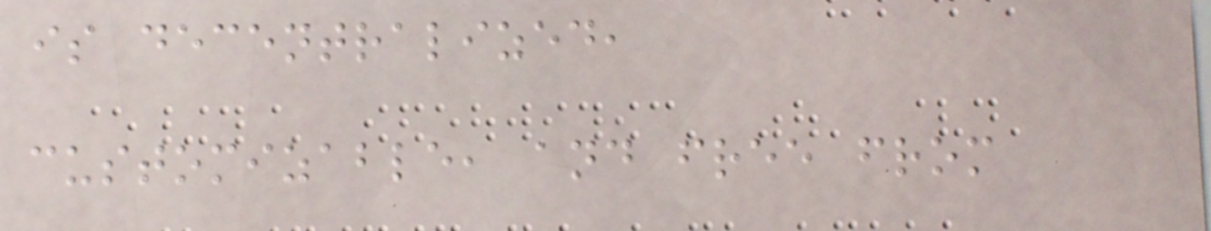is decentralized,
customizable, and free from
